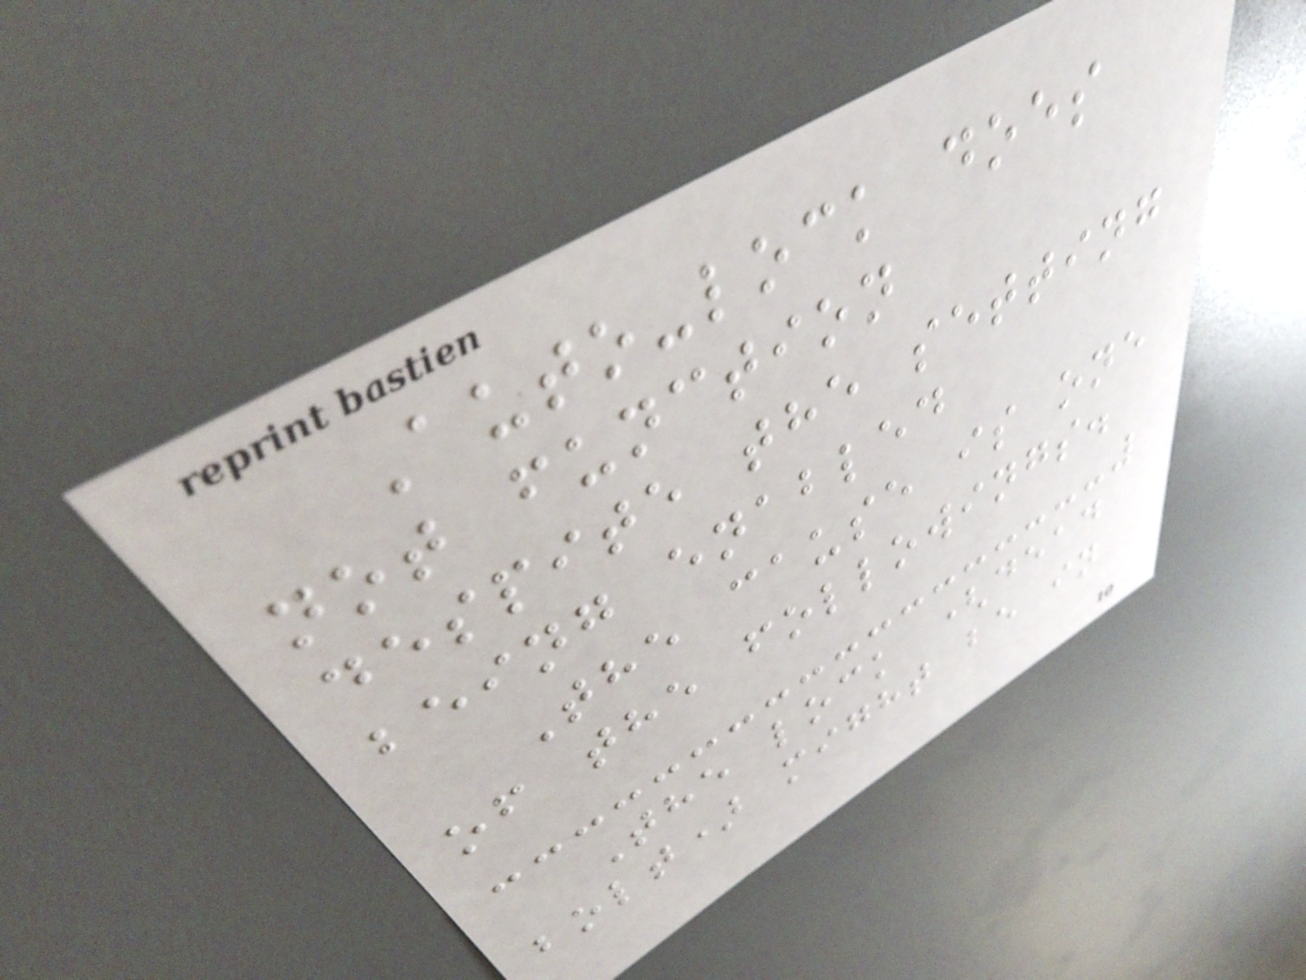Auto-lock does
not function
despite the setting
being enabled
The cause is one
of the followings.
The lock (dead
bolt) might be in
